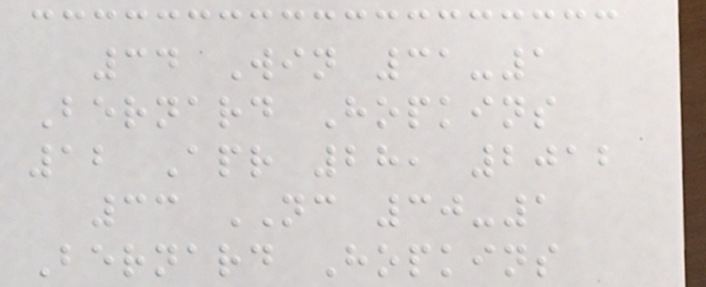34 Win 31-1
Bernard Hopkins
12 Apr 28, 2012
33 NC 30-1
Bernard Hopkins
